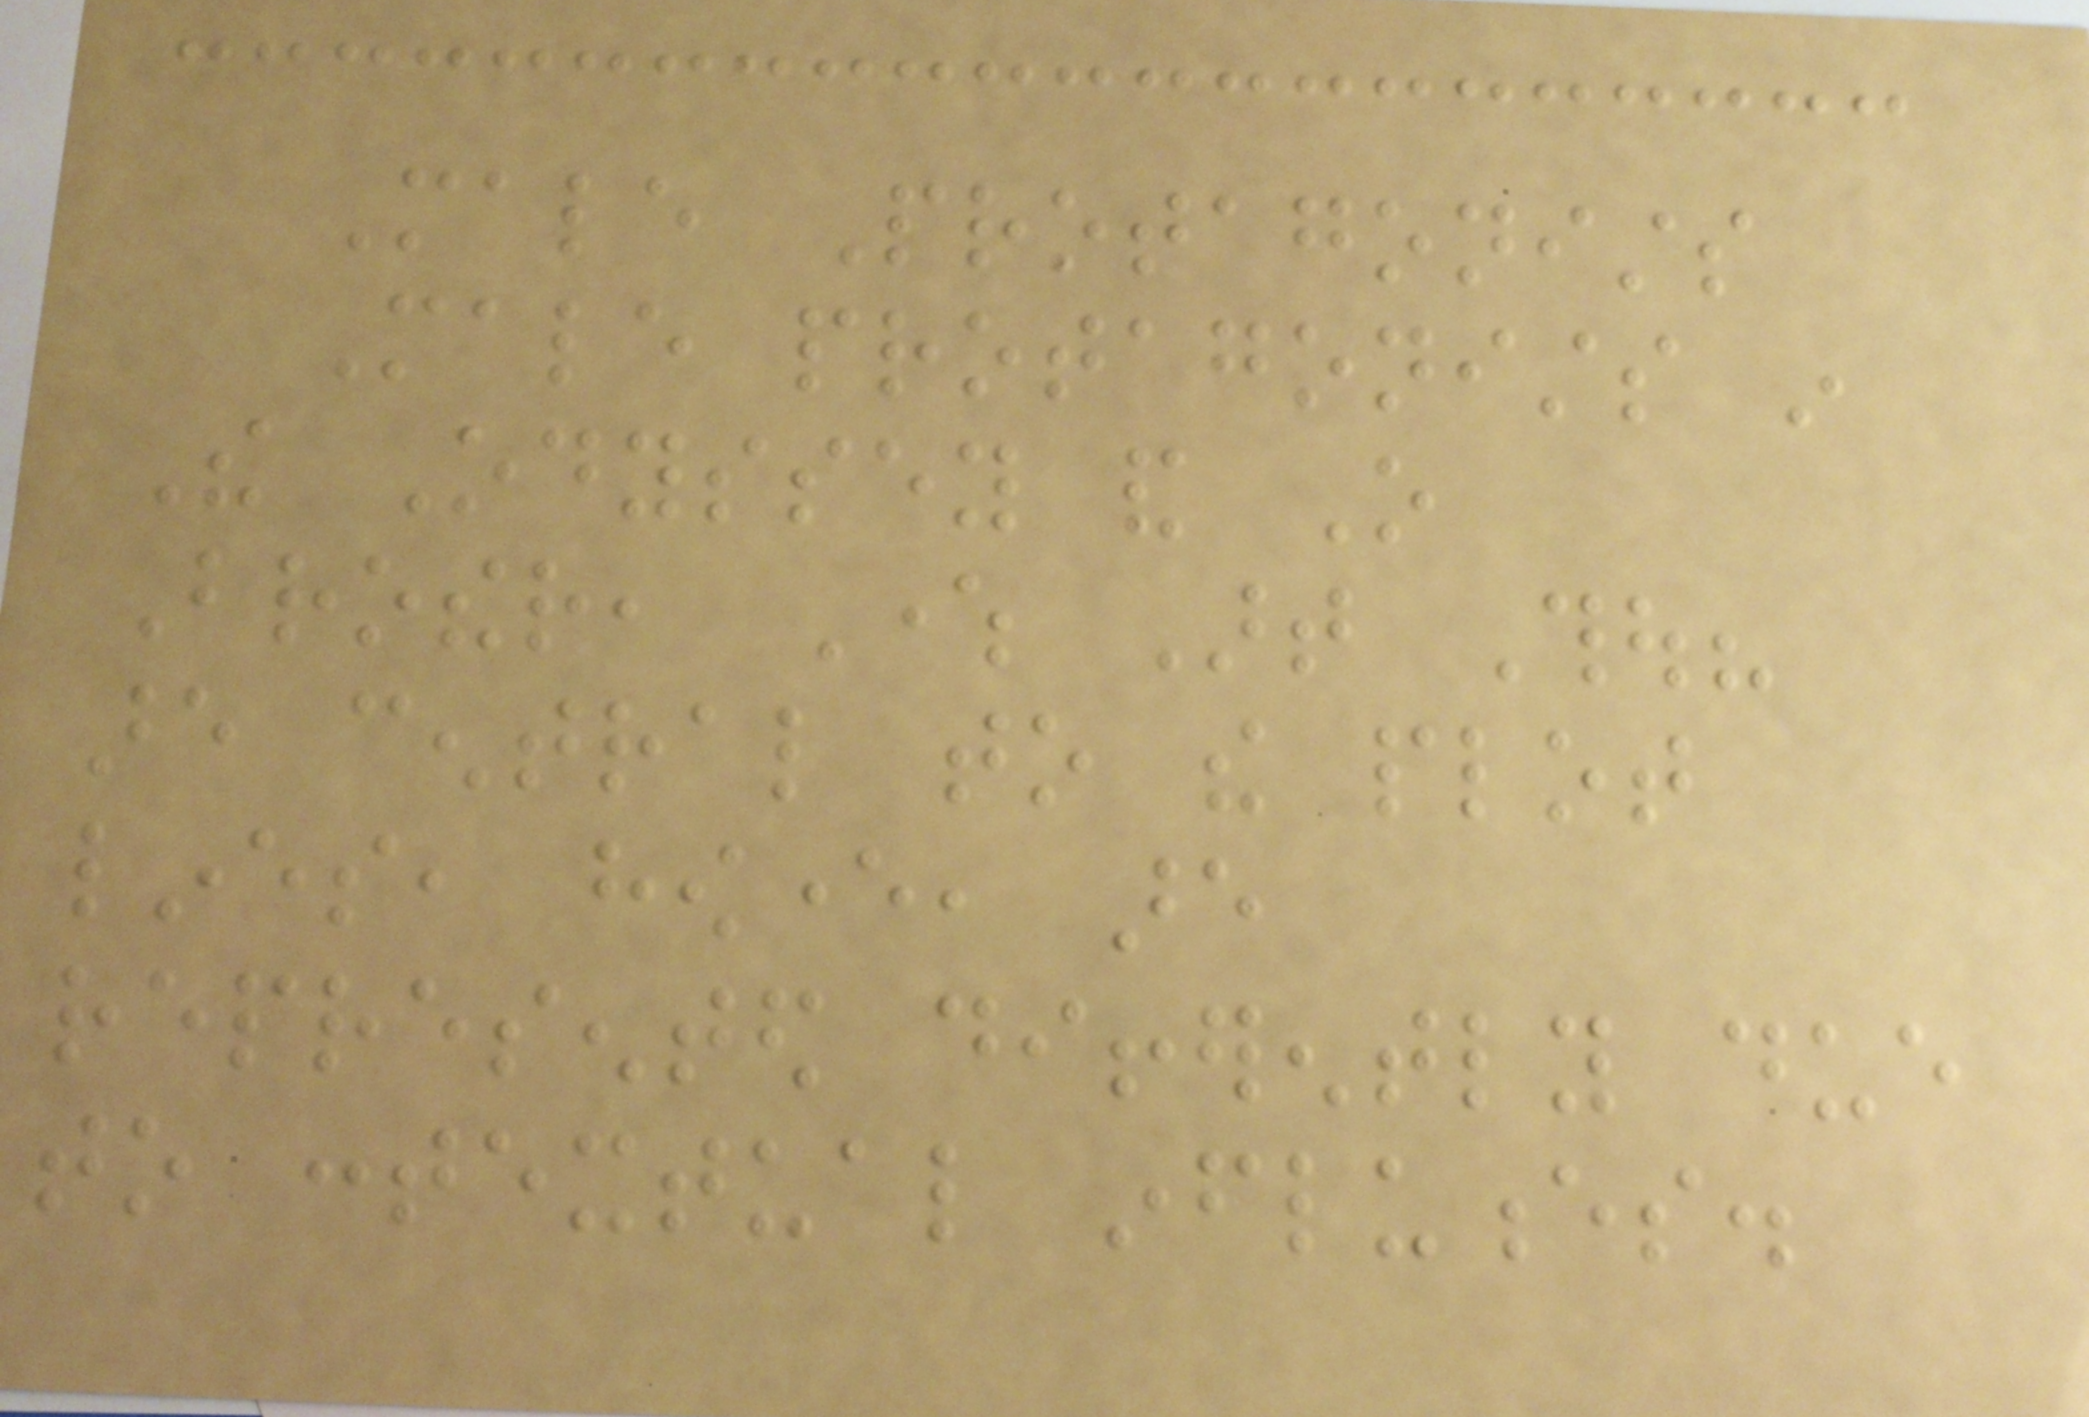Male Protagonists
Male protagonists in
The Odyssey and O
Brother, Where Art Thou?
are central to the plot
lines, however, are
represented differently due
to contextual influences.
